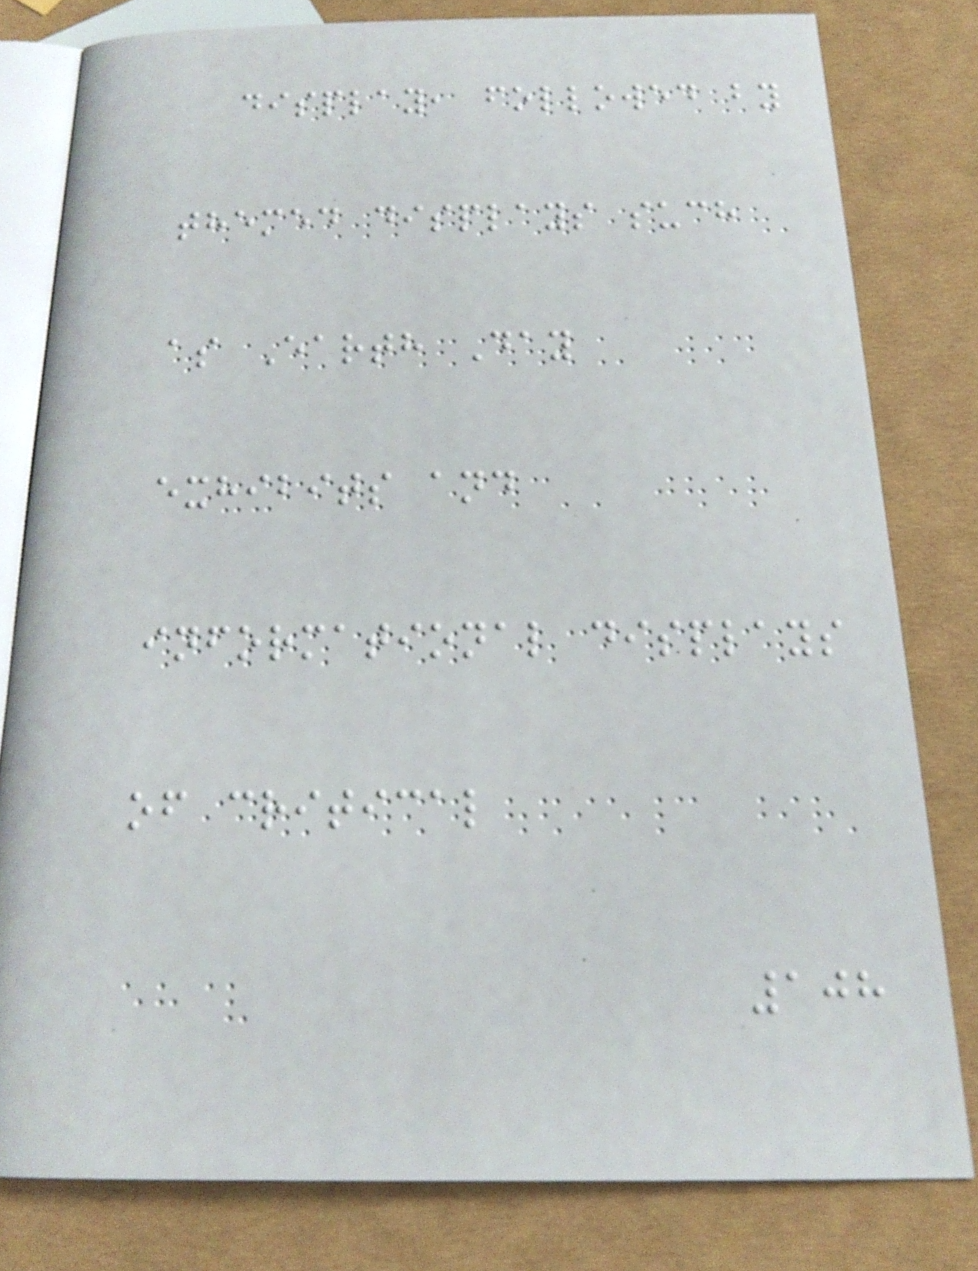display, followed by
themed displays such
as Earth Day
exhibits and
informational displays
of critical
108
